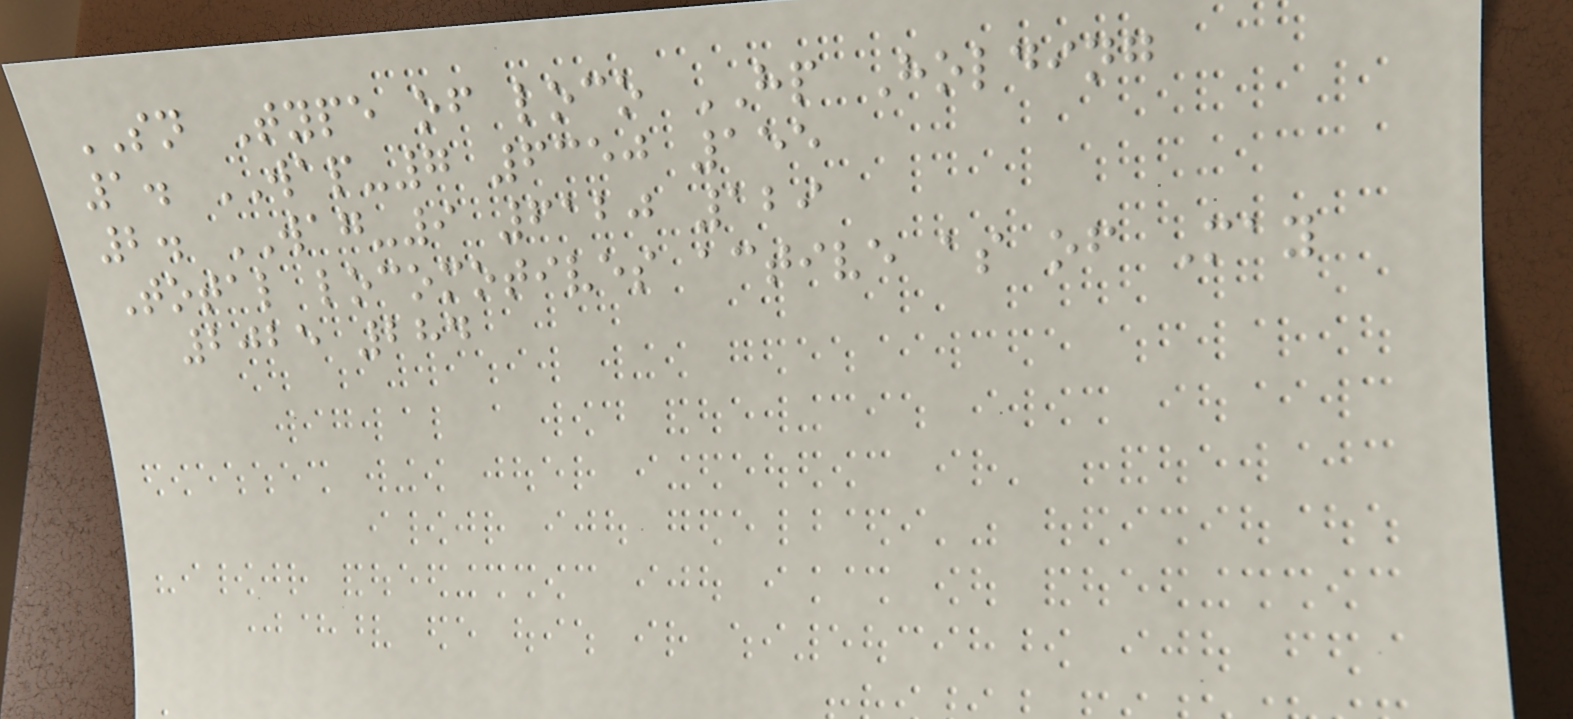SN Type of loco HP Holding
1. WAP-7 6350 155
2. WAG-9 6120 129
Total locomotives active as of May
2025 284
